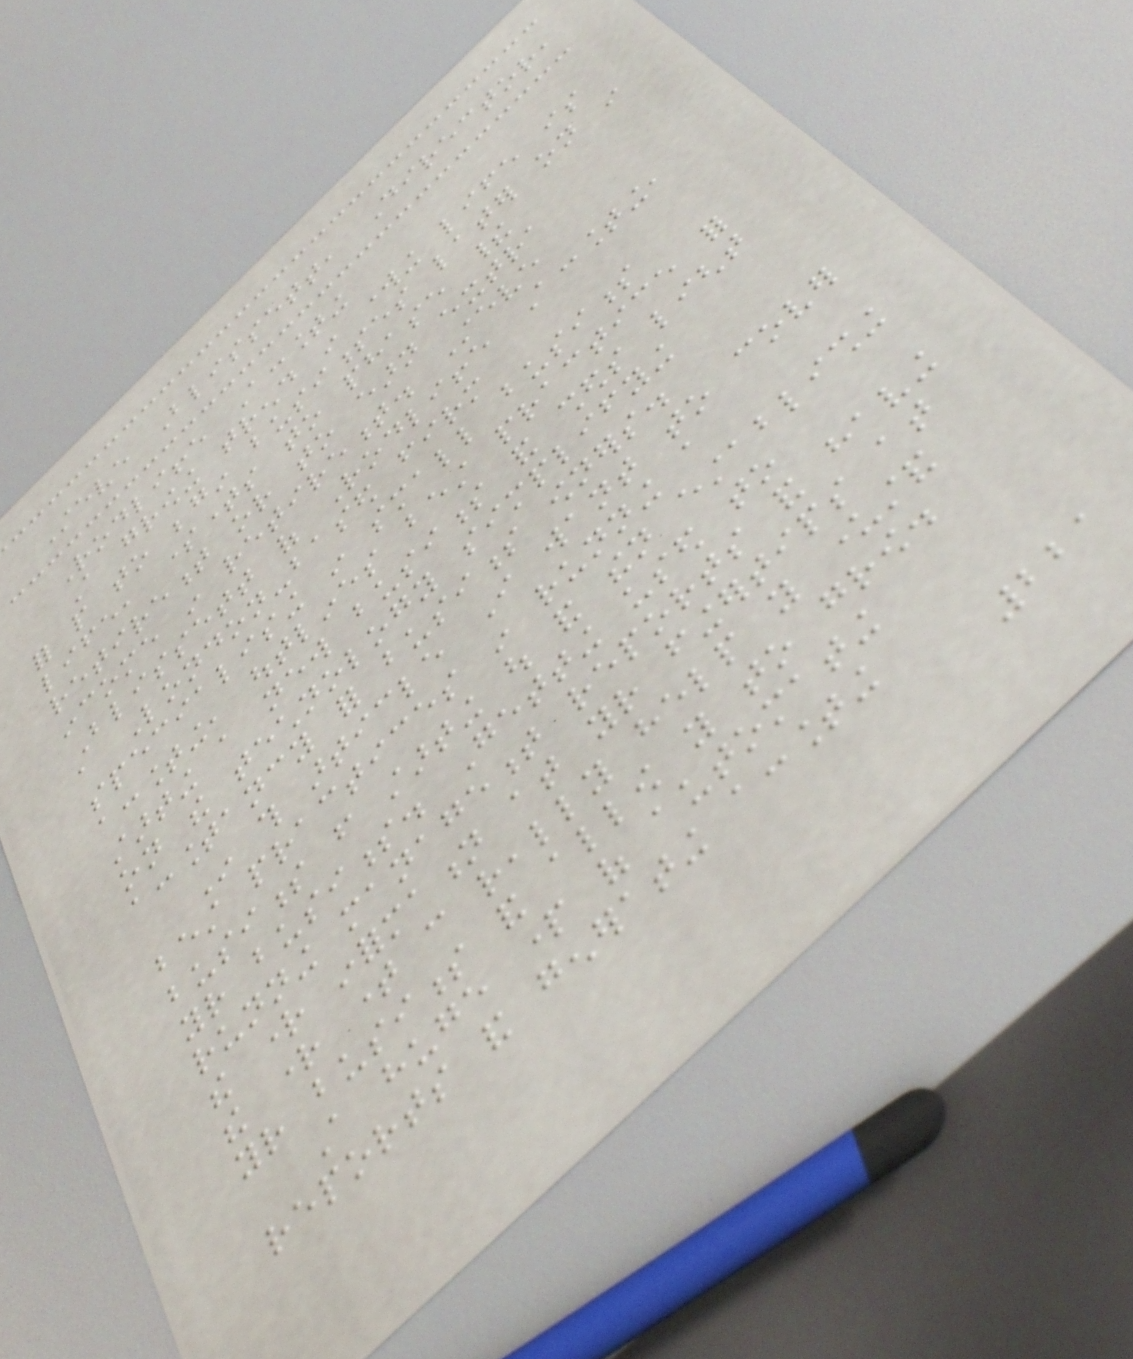Steve Blissett, Director,
Rodliffe Accounting
A growing trend in working life is
for people to begin businesses later on in
life, sometimes to phase their
retirement or to earn extra
income in retirement. Steve
Blissett of Rodliffe Accounting,
a London-based firm
specialising in small business
accounting, outlines best practice for
starting a new business and sheds light
on the technology simplifying
accountancy for business owners.
In this article I want to cover
best practices in running a
business from starting out and then establishing
your business. Getting used to
running management reports and having
the right information at your fingertips at
the right time can really help you understand
your business and allow you to grow.
A huge part of automating
reports and generating accounting
221
